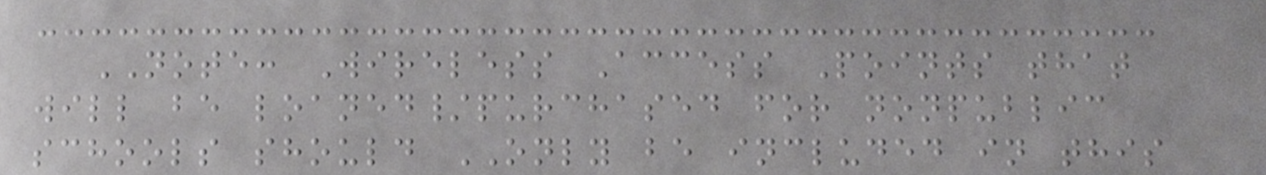NOTE: Wireless Access Points that
will be loaned/purchased for nonpublic
schools should ONLY be included in this
